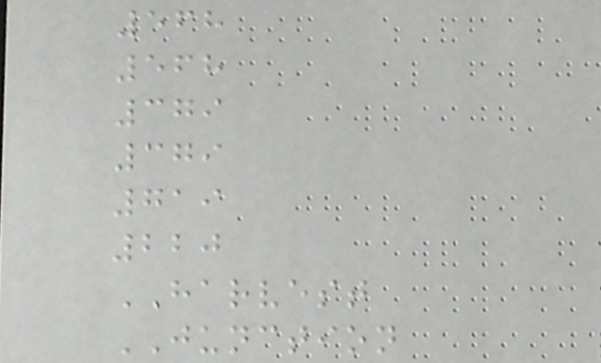568
568
379
379
719
220
HARVEST
JUNCTION
